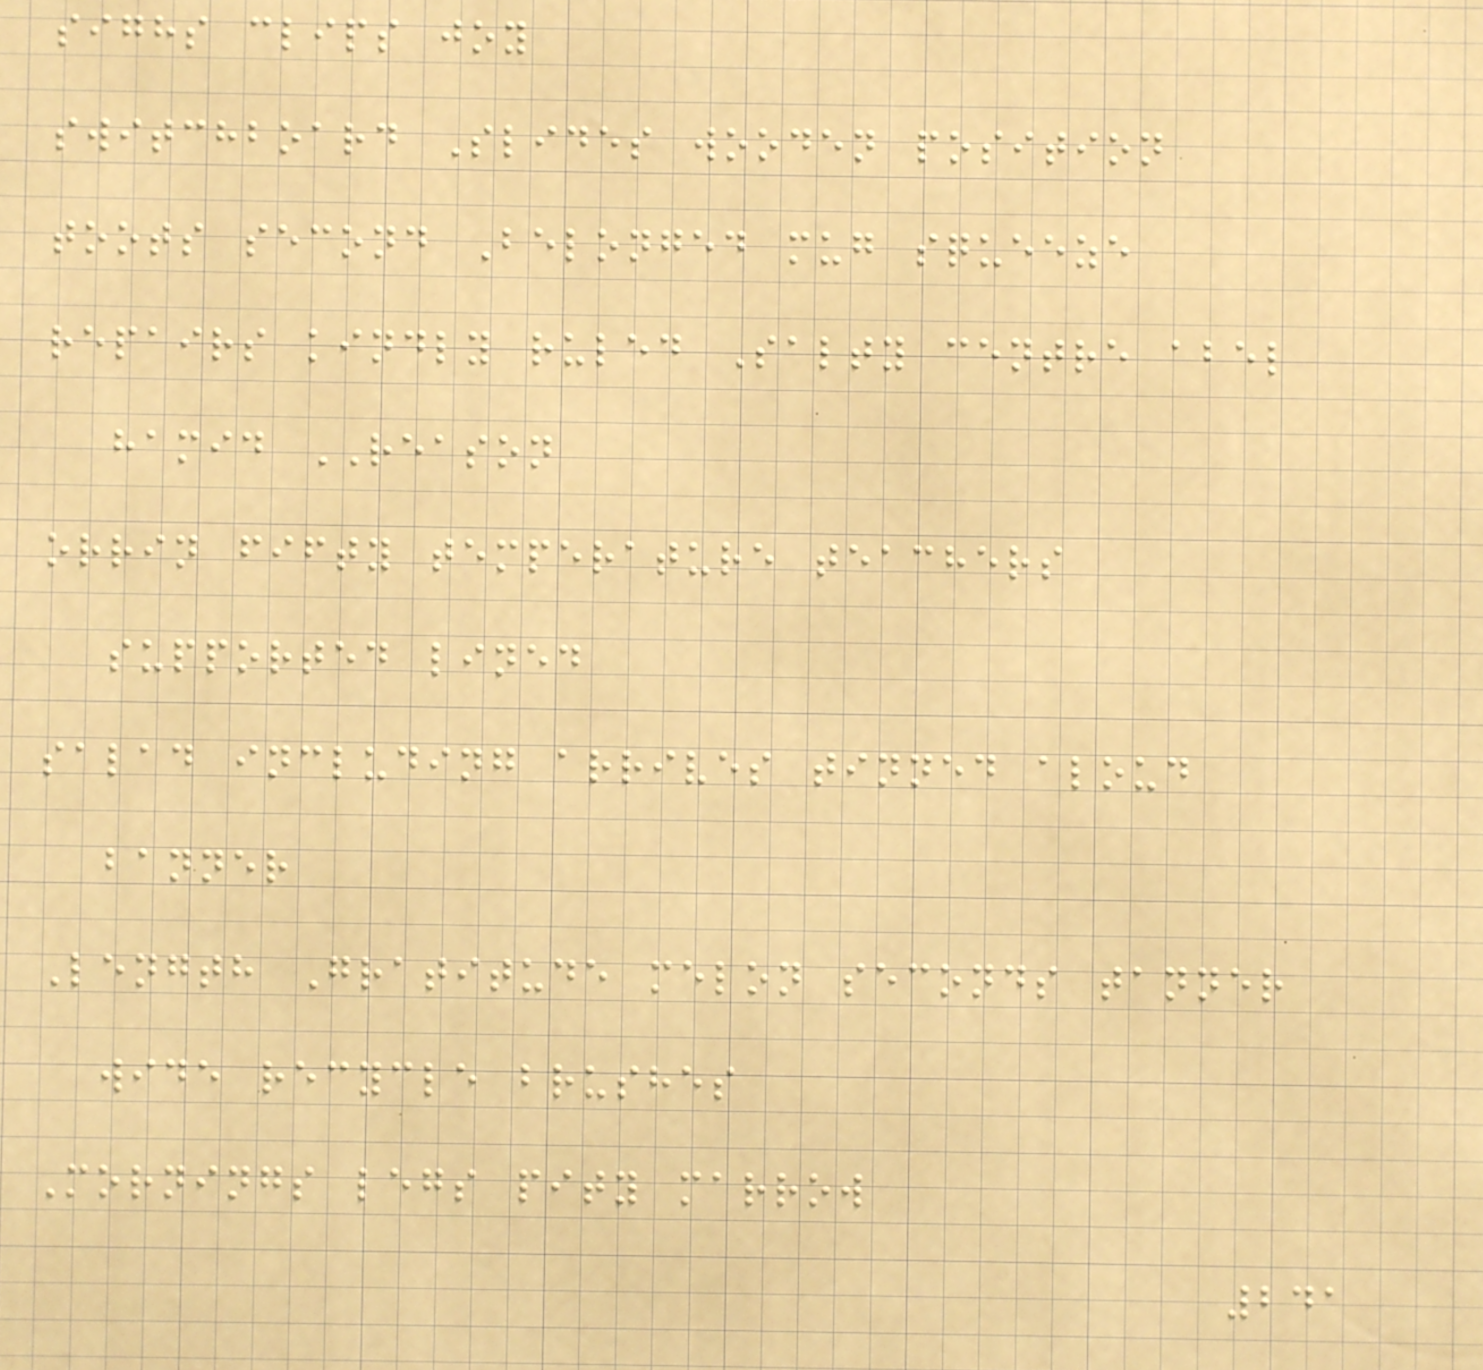sighs clips joy
switchboard Slides wooden position
toots second Belonged mug squeeze
repairs kindly ruled Salty centre abel
hamid REASON
orrin fifty temperature teachers
supported lined
salad including arrives tinned aloud
banner
Length Gratitude melon seconds tanner
wide recycle brushes
Mornings legs pity marrow
241
